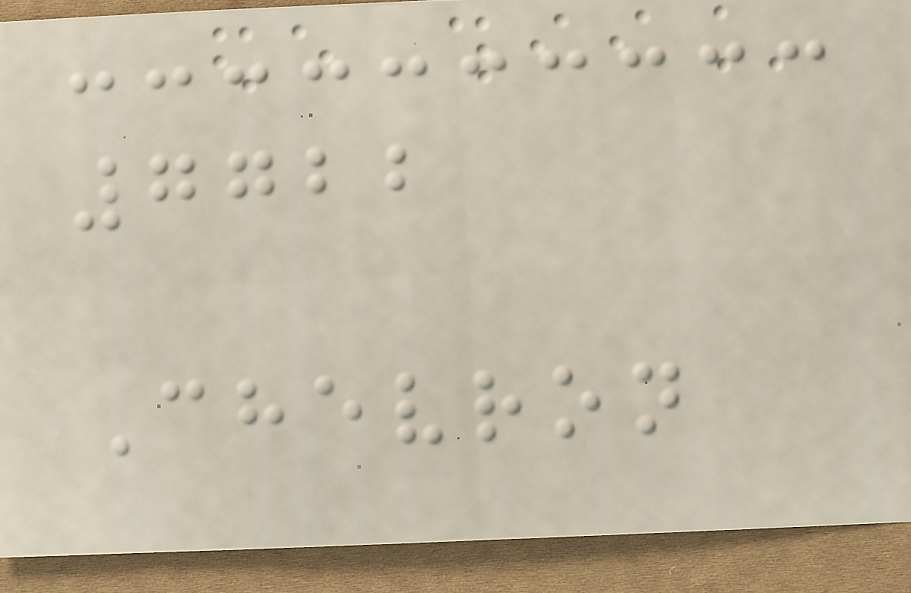7722
Chevron
